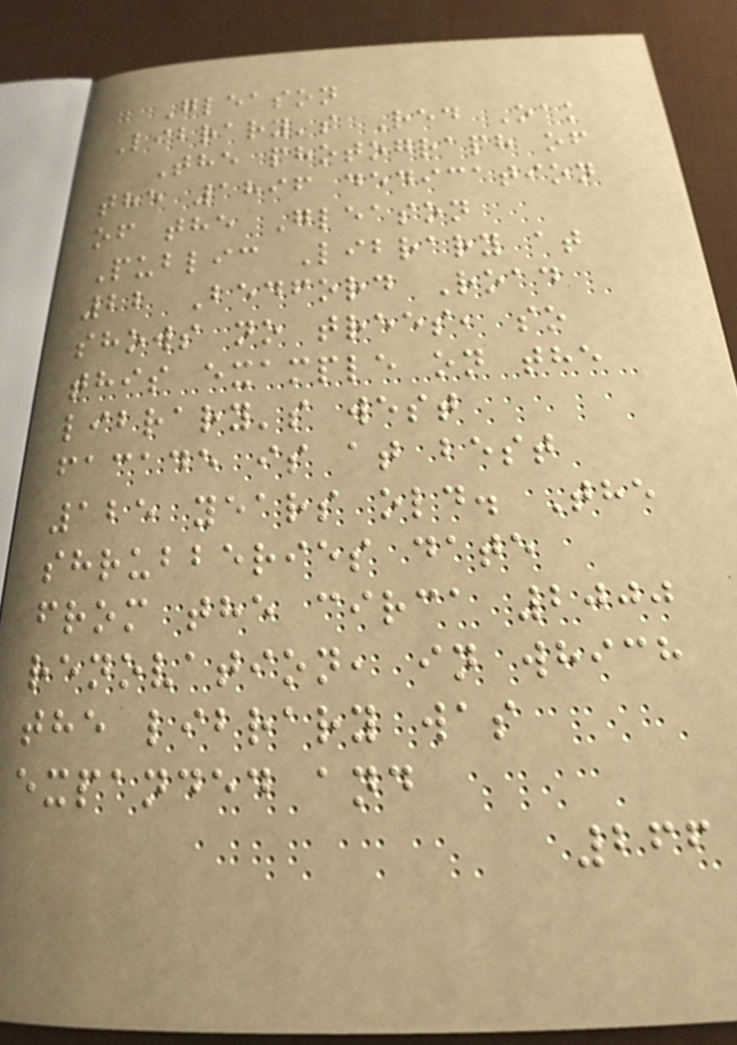Gleason
Library's Red Oak
The photograph of
the 1896 dedication
of the Gleason
Public Library at
22 Bedford Road
shows no trees, so
this example on the
library's west
facade is at best
125 years old. The
shrubberies date
from the circa 2000
renovation, in which
the library was
expanded and
266
